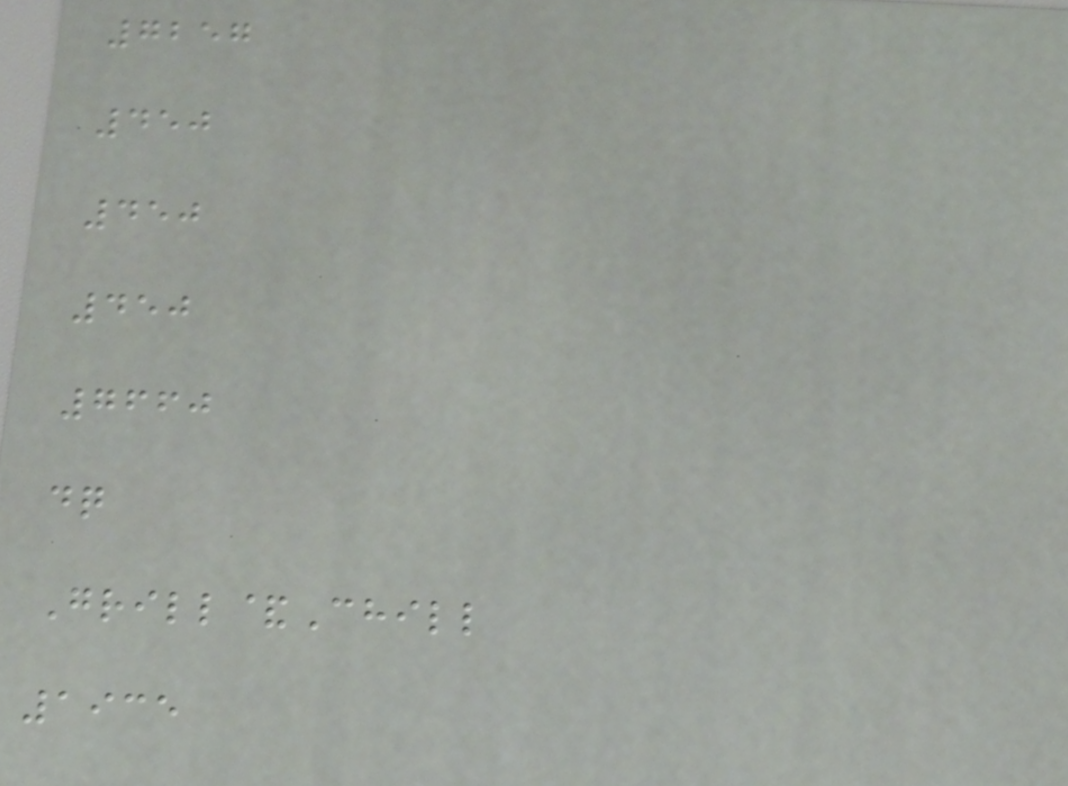7257
450
450
450
7660
dq
Grill&Chill
1935
